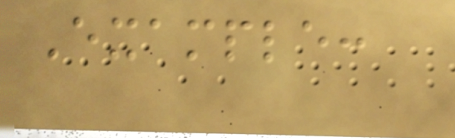Example:
